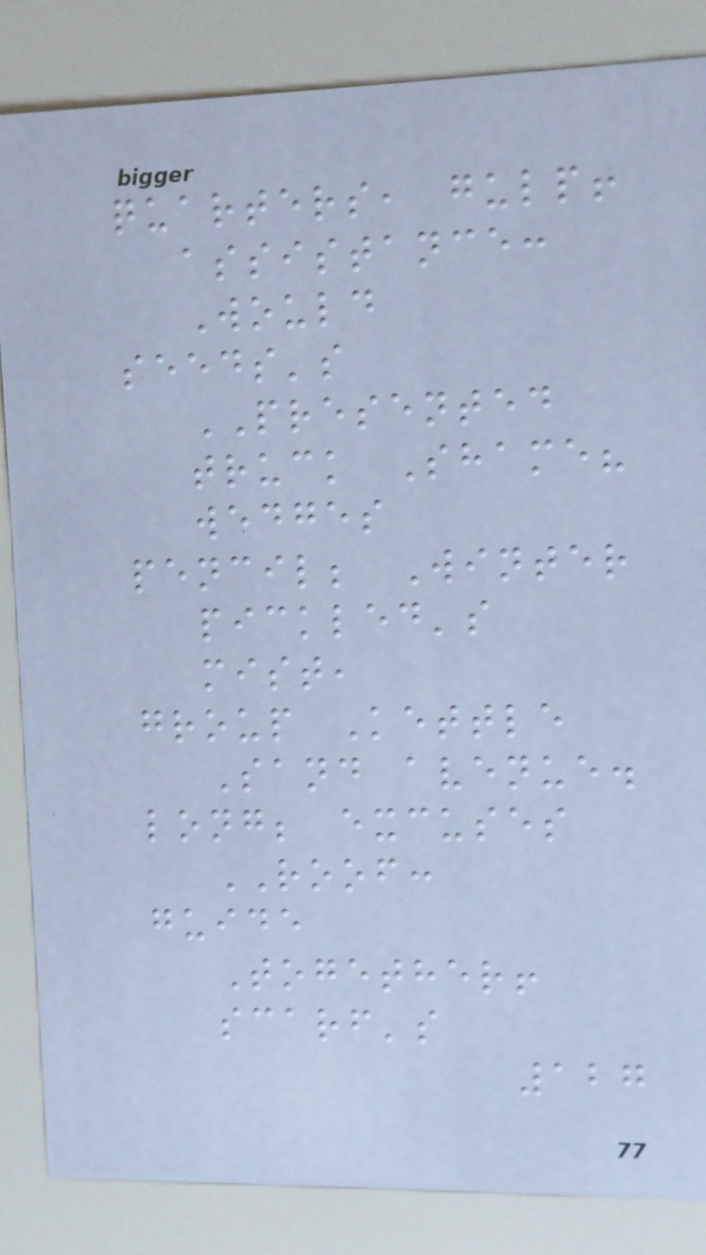quarters, gulp!
assistance:
Would
seeds's
PRESENTED
truck Shame?
wedges
pencil; Winter
pickled's
mist,
group Kettle
Sand avenue.
long; excuses
ROOF:
guide
Together!
scarf's
127
